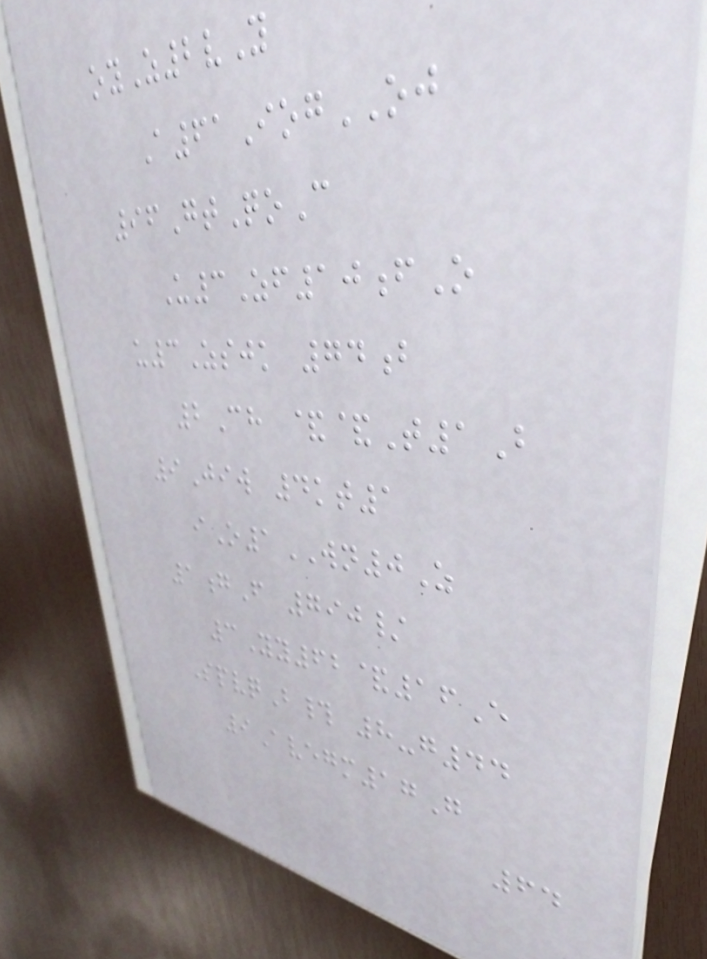oyZ2vY
A61IogOJ
96GtQoC
U3Zf10fO
u3Zsjk 74b
2Ch &&T1B
9Jiw 4kt1
iO1WN0Z
1gF 790/
3Yy62&16E
SpvqB# 8-g44
9Avegm17G
64
